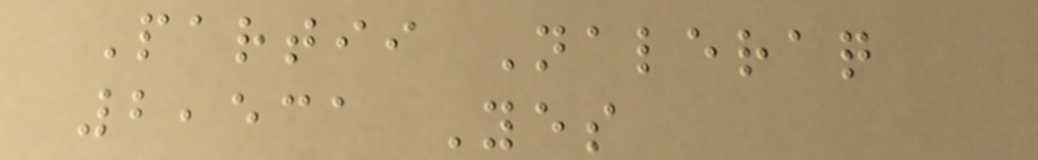Partii Naleraq
2,531 Yes
